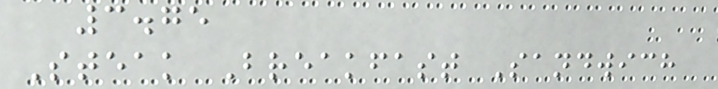3.75
Steak Breakfast Sandwich
